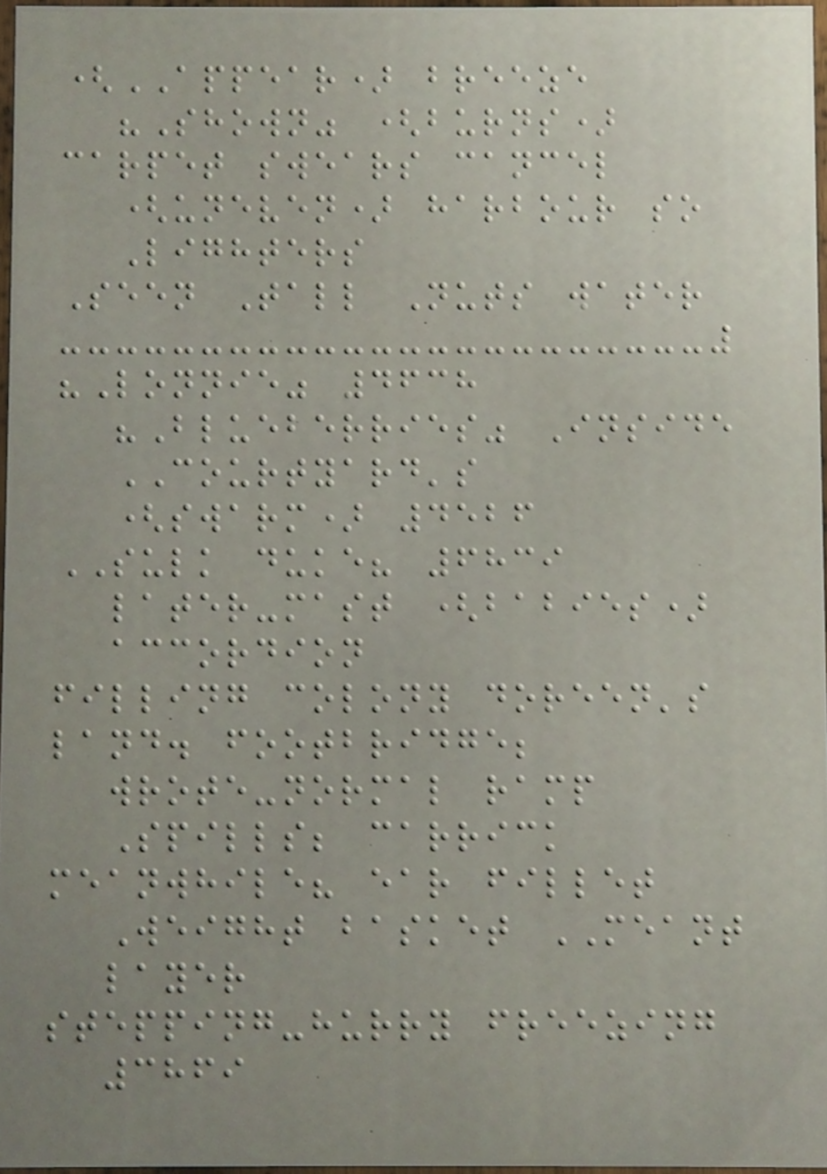(APPEAR) breeze
"Shown" (burns)
carpet swears cancel
(uneven) harbour so
Lighters
Seen Tall Nuts water
"Lonnie" 4638
"Blueberries" Inside
COURTYARD's
(swarm) 4526
SULK duke? 6839
later-mast (babies)
accordion
filling colony doreen's
land. footbridge;
wrote-normal ramp
Spills; carrick
meanwhile? ear fillet
Weight basket MEANT
layer
stepping-hurry freezing
3869
